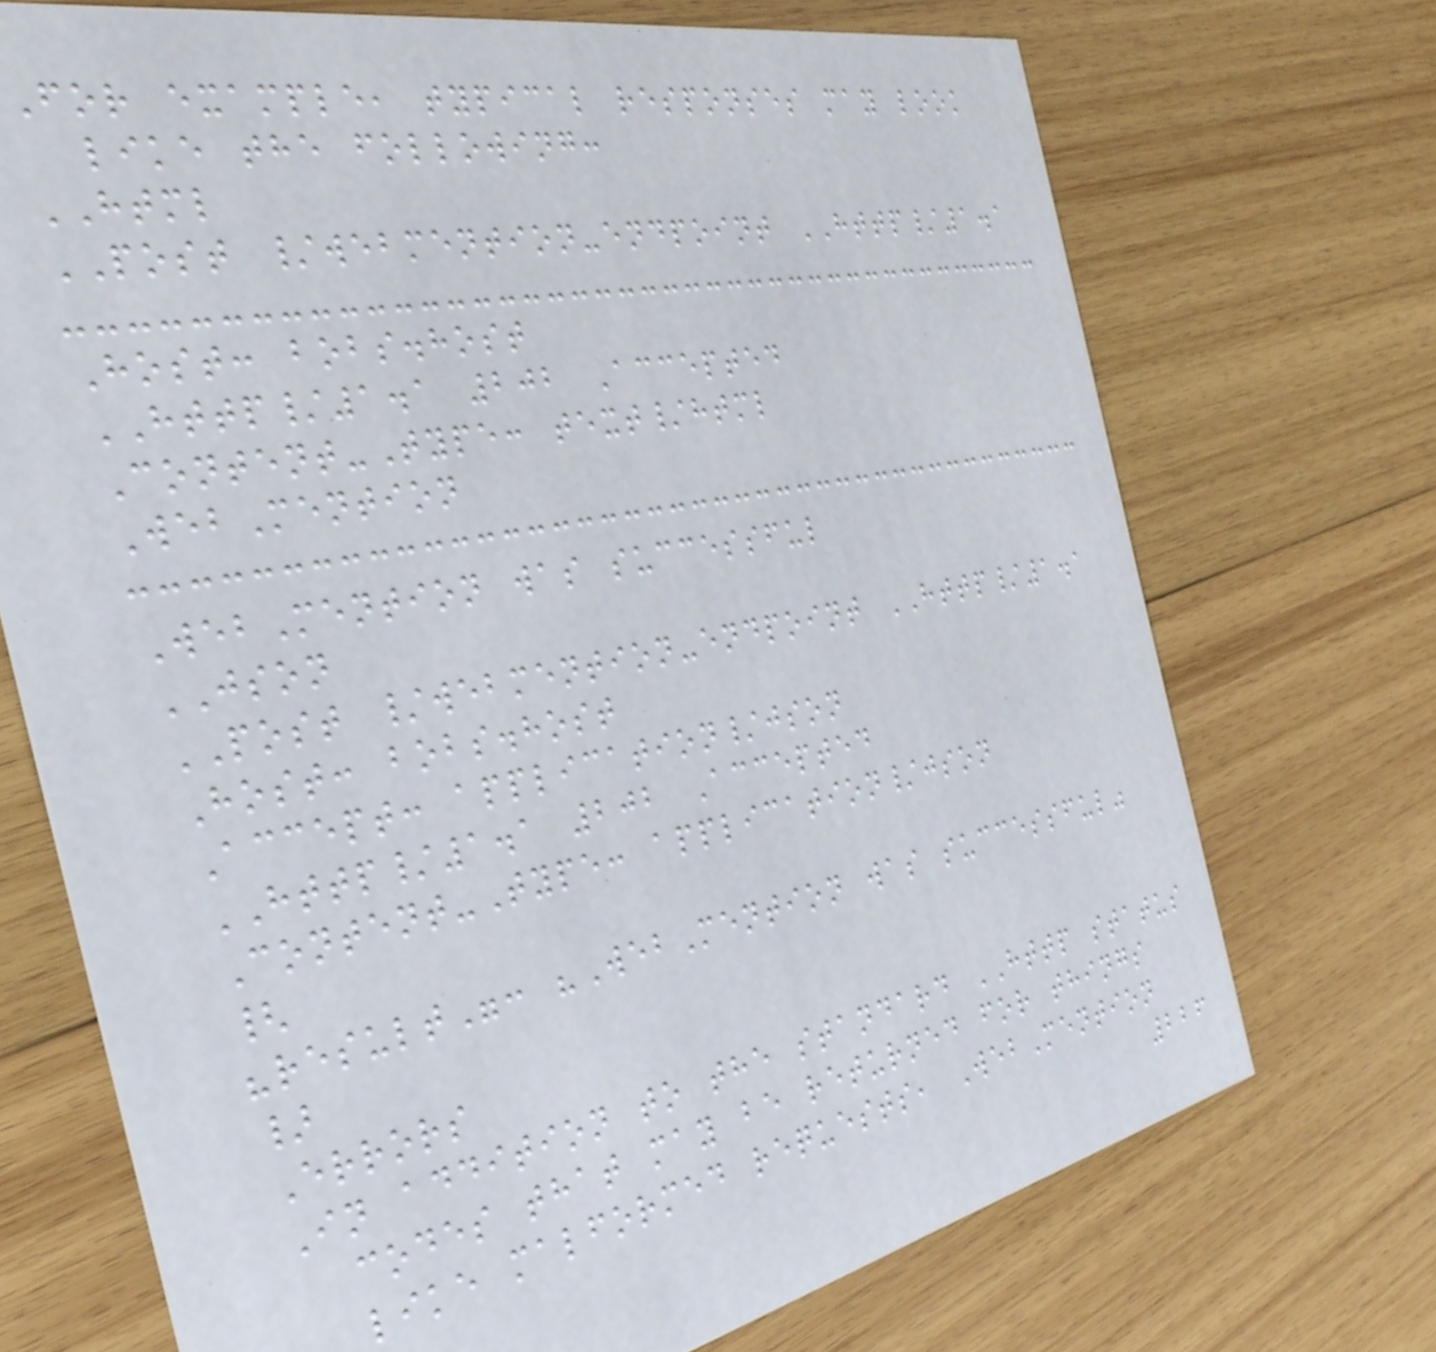For example, typical responses may look
like the following:
HTML
POST /webmention-endpoint HTTP/1.1
Host: bobs.host
HTTP/1.1 202 Accepted
Content-Type: text/html
WebMention
WebMention was successful
JSON
POST /webmention-endpoint HTTP/1.1
Host: bobs.host
Accept: application/json
HTTP/1.1 202 Accepted
Content-Type: application/json
{
"result": "WebMention was successful"
}
Errors
In addition to the standard HTTP status
codes that may be returned for things
like malformed requests, WebMention
226
